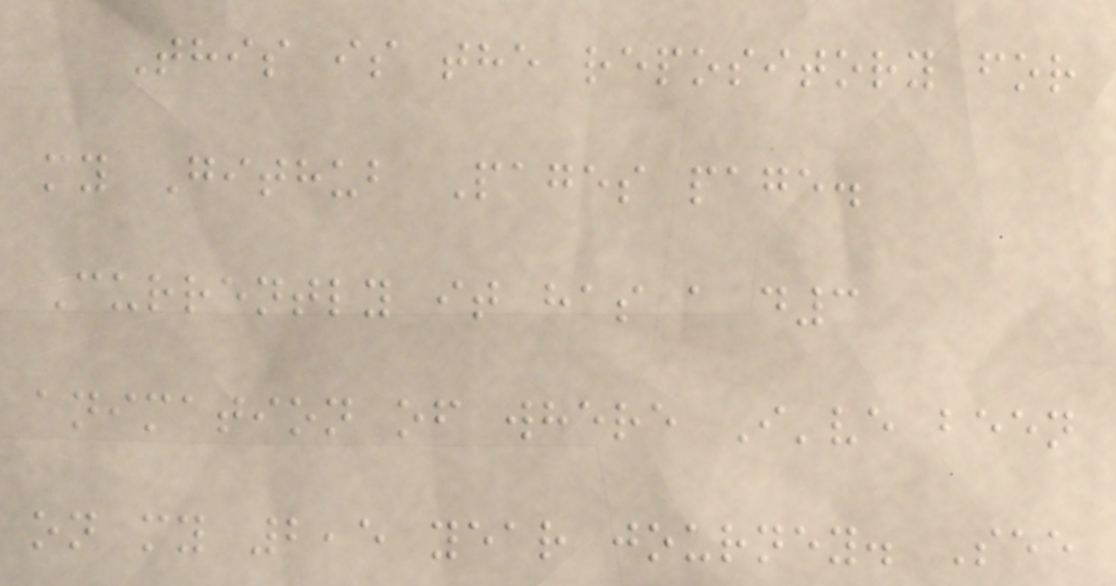This is the repository for
my Github Pages page.
Currently it has a d3
animation of where I've been
on my 2,5 year journey. See
